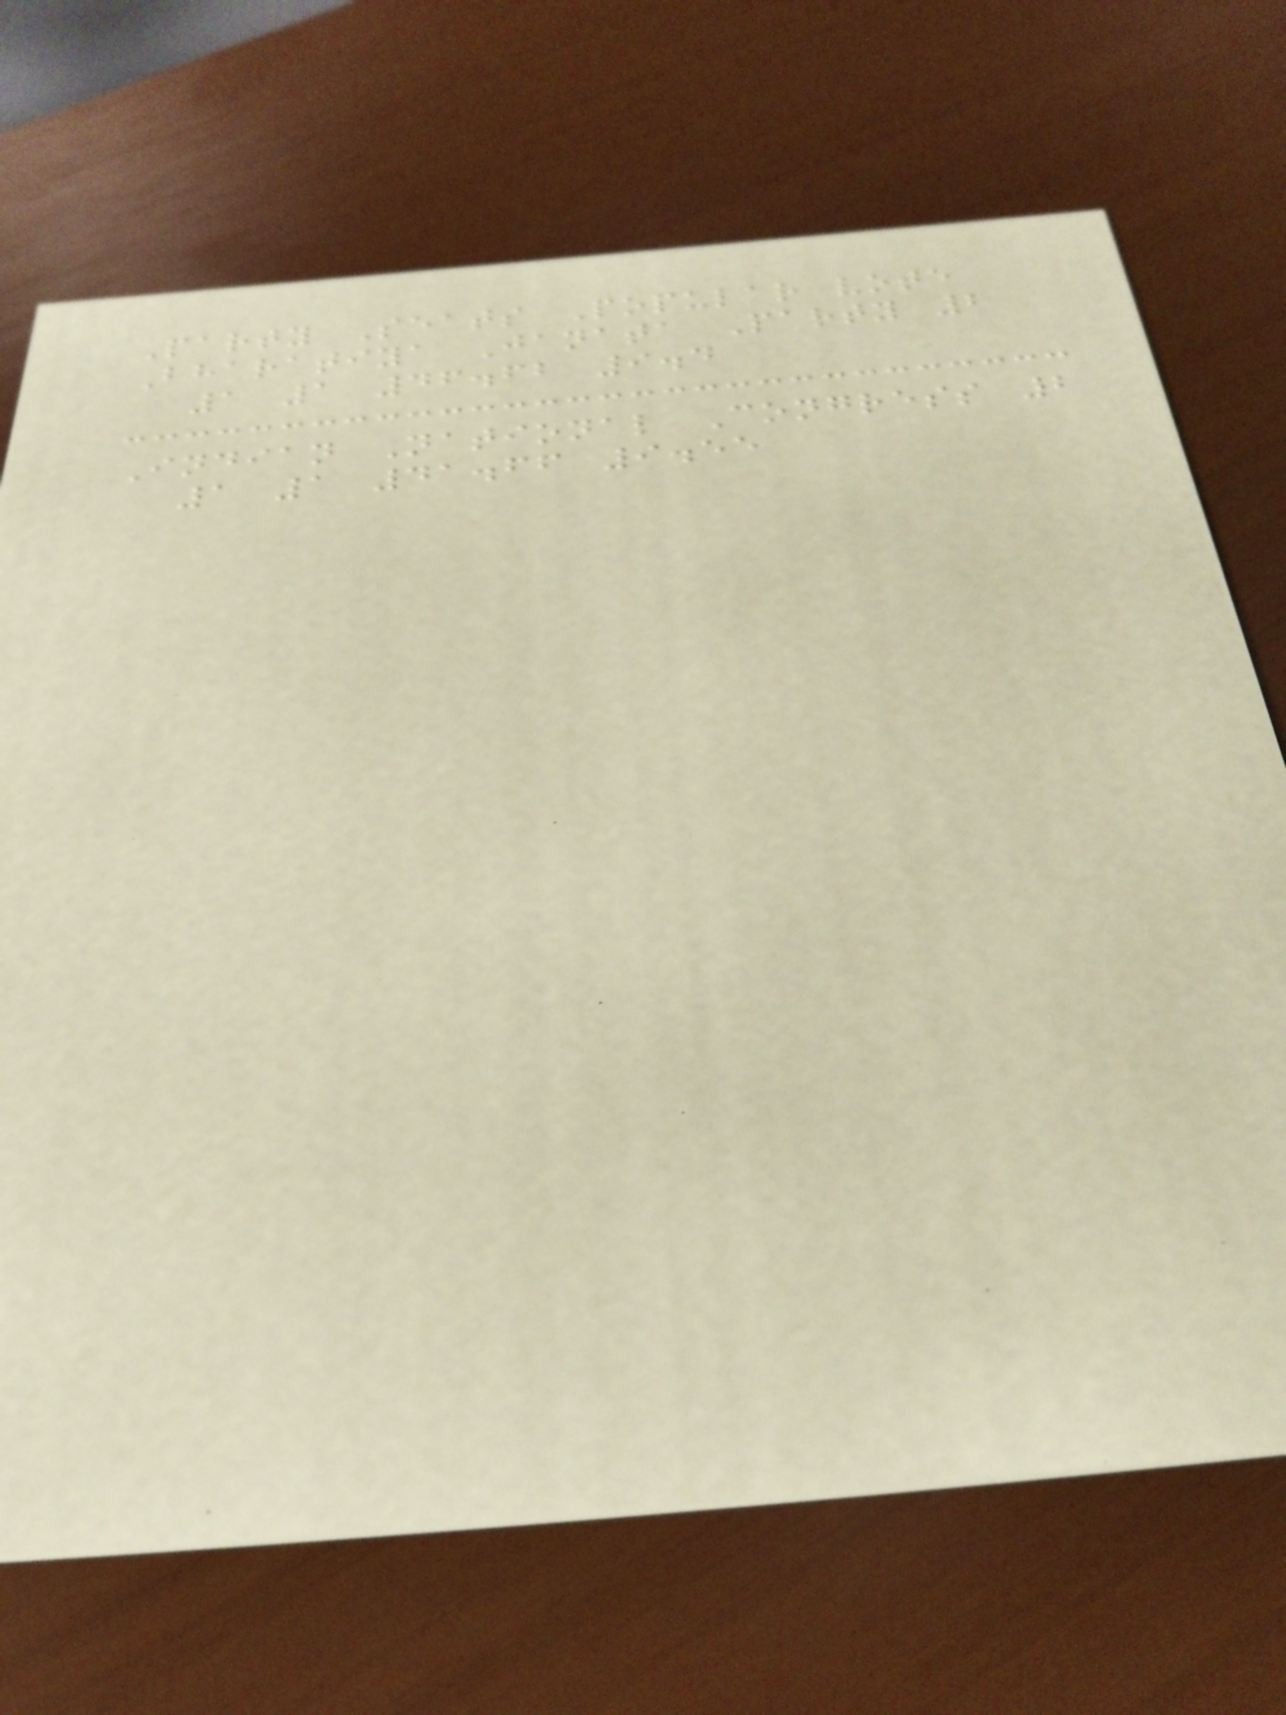Party Seats Popular vote
Bharatiya Janata Party 2
1 1 46.62 9.4
Indian National Congress 2
1 1 41.66 9.55
